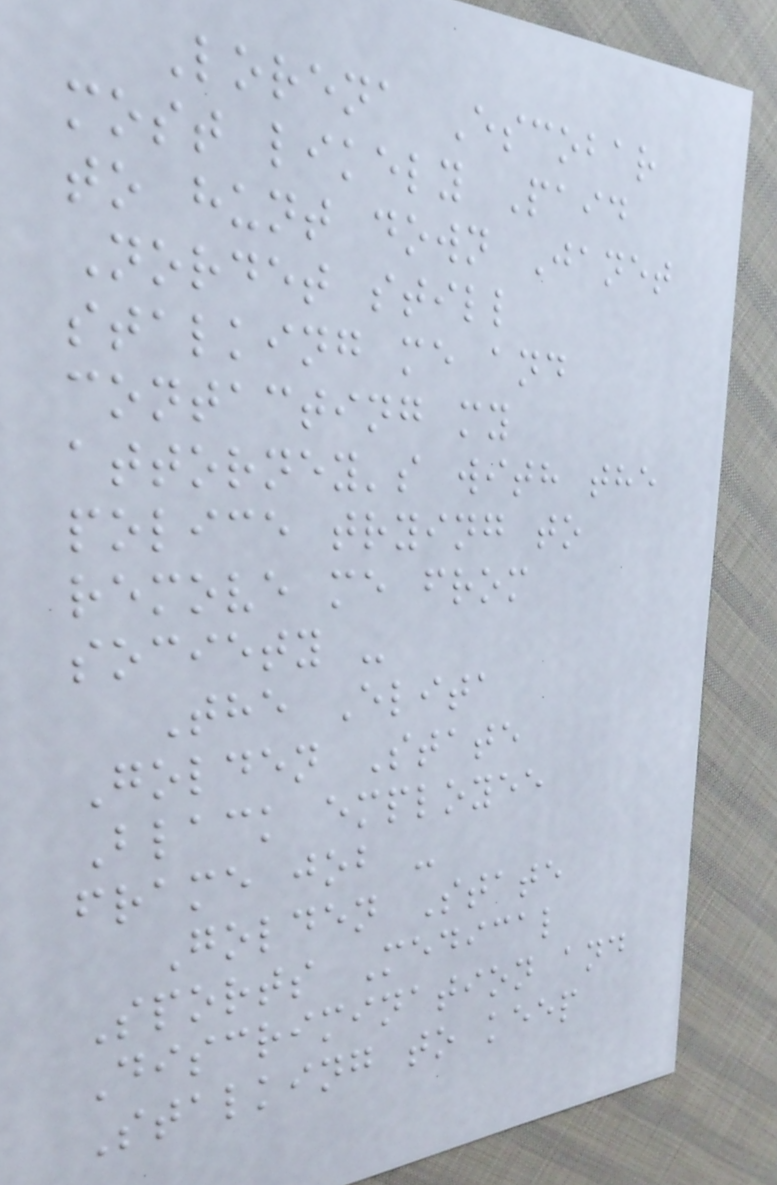Lorena Escobar
most likely Paid
to hunt down Janet
Nordet still
stalking me and
contacting my
attorney's with the
police trying to
remove me from
society -
The Elita
Golden State
Black employee
frame job -
Golden State
Sports Medical
Discrimination and
Stalking to keep
